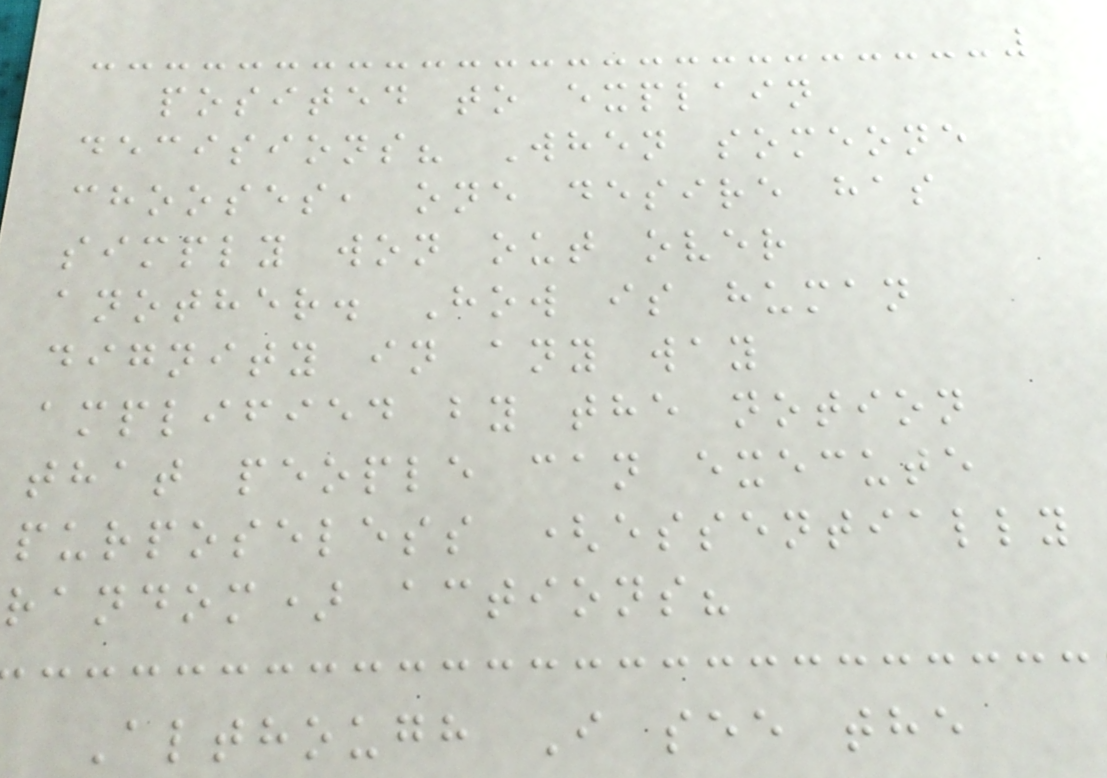posited to explain
decisions? When someone
chooses, one desire has
simply won out over
another. How is human
dignity in any way
amplified by the notion
that people can execute
purposeless (essentially
random) actions?
Although I see the
